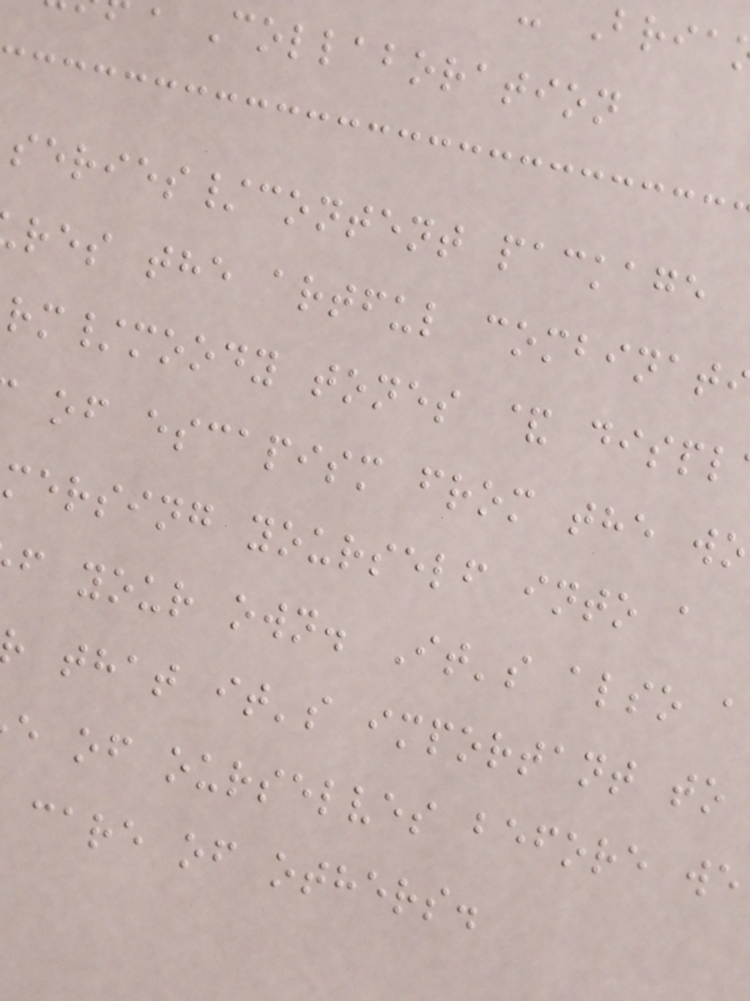Collaboration
series/content package
res the artful combinat
rm/moody tones & displ
of escapism from the wo
mersing yourself into a
f your own. It's also a
that it's important to
e of ourselves before we
care of others.
